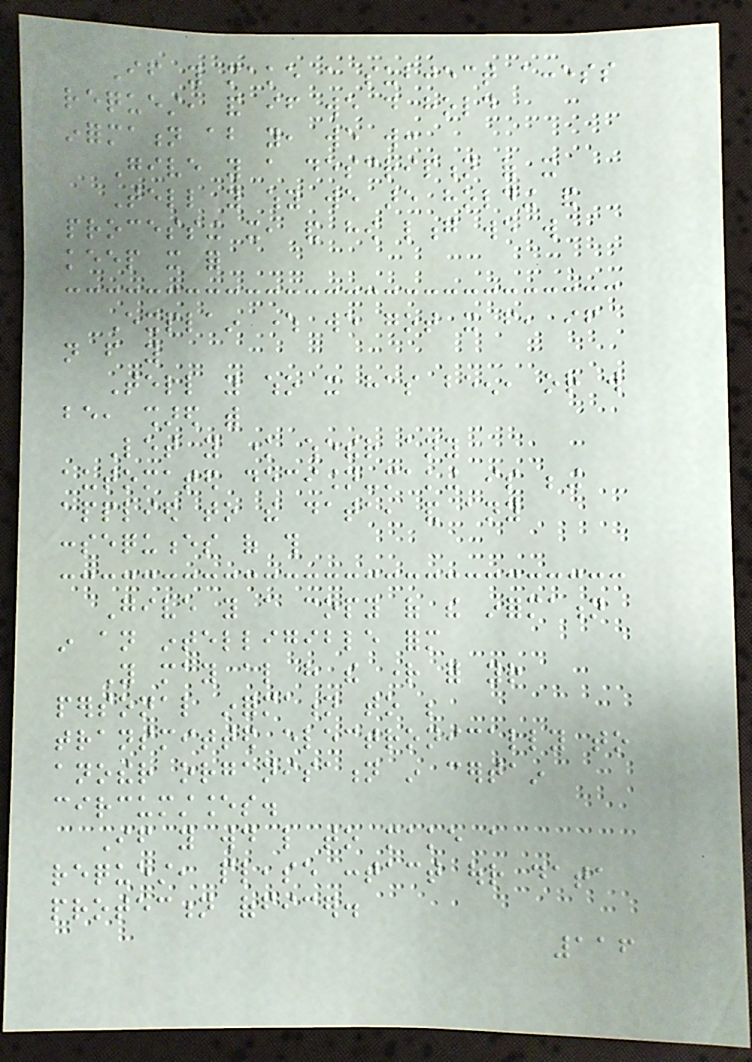If you make a subject access
request, and if we do hold
information about you, we will:
Give you a description of it
Tell you why we are holding and
processing it, and how long we will
keep it for
Explain where we got it from, if
not from you
Tell you who it has been, or will
be, shared with
Let you know whether any
automated decision-making is being
applied to the data, and any
consequences of this
Give you a copy of the information
in an intelligible form
You may also have the right for your
personal information to be
transmitted electronically to
another organisation in certain
circumstances.
If you would like to make a
request, please contact our data
protection officer.
116
